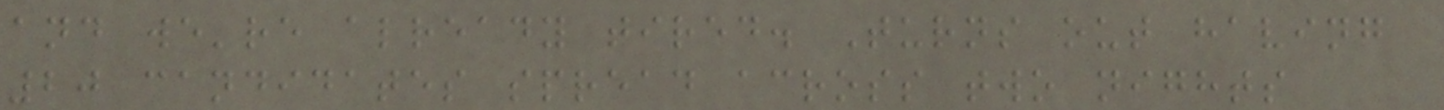and we're already tired. Turns out having
20 candidates spread across two nights
